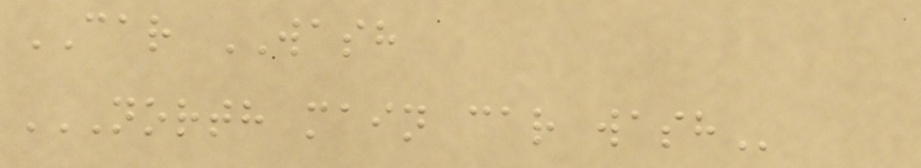CAR WASH
NORTH MAIN CAR WASH
